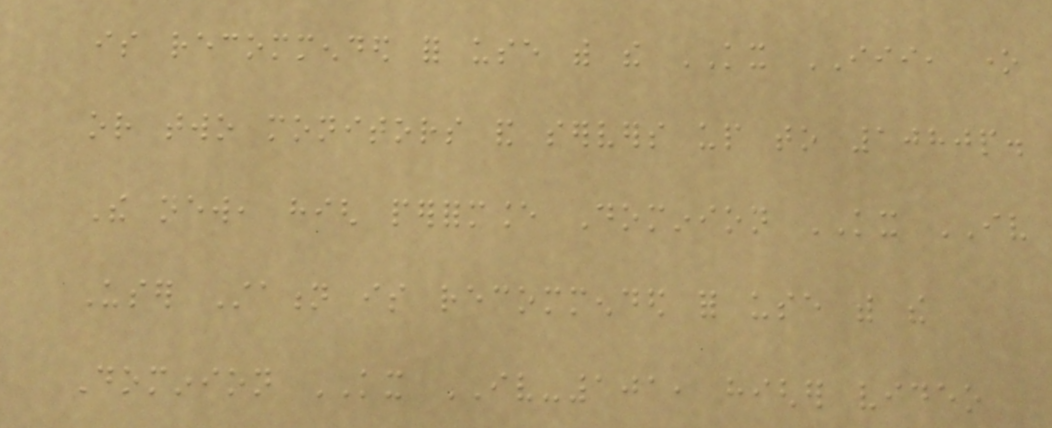is recommended for use with the KX III, one
or two monitors and servers up to 1080p.
The new, high performance Dominion KX IV
User Station is recommended for use with the
Dominion KX IV-101, higher video
